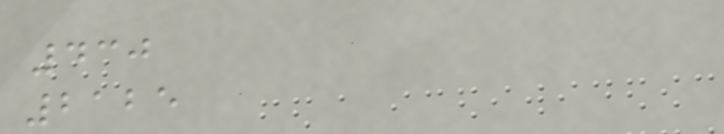430
2125
